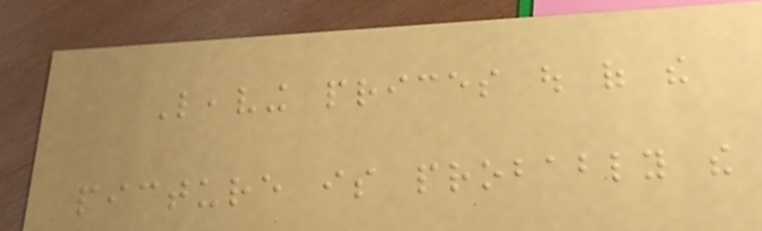Leaving prices out of the
picture is probably the
